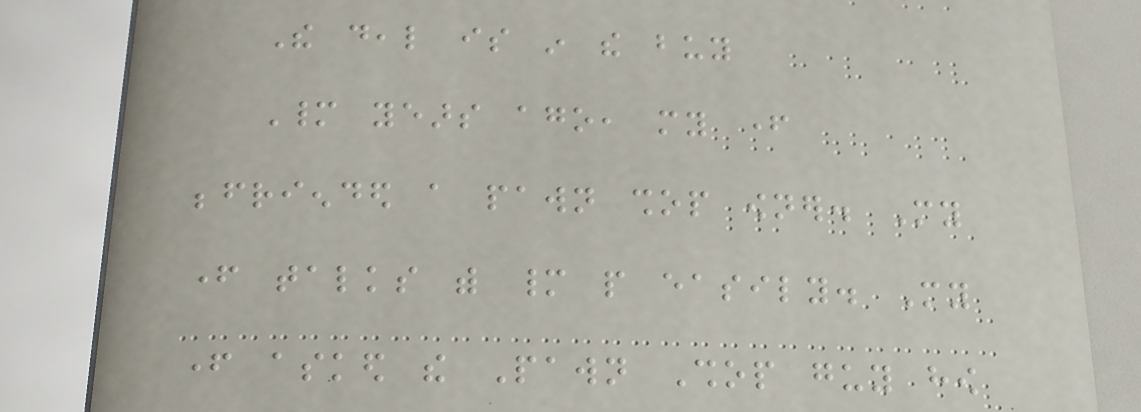The deal is in the buy
Many years ago, my father
befriended a pawn shop owner. My
father talks with many people easily. My
father asked the Pawn Shop guy how
